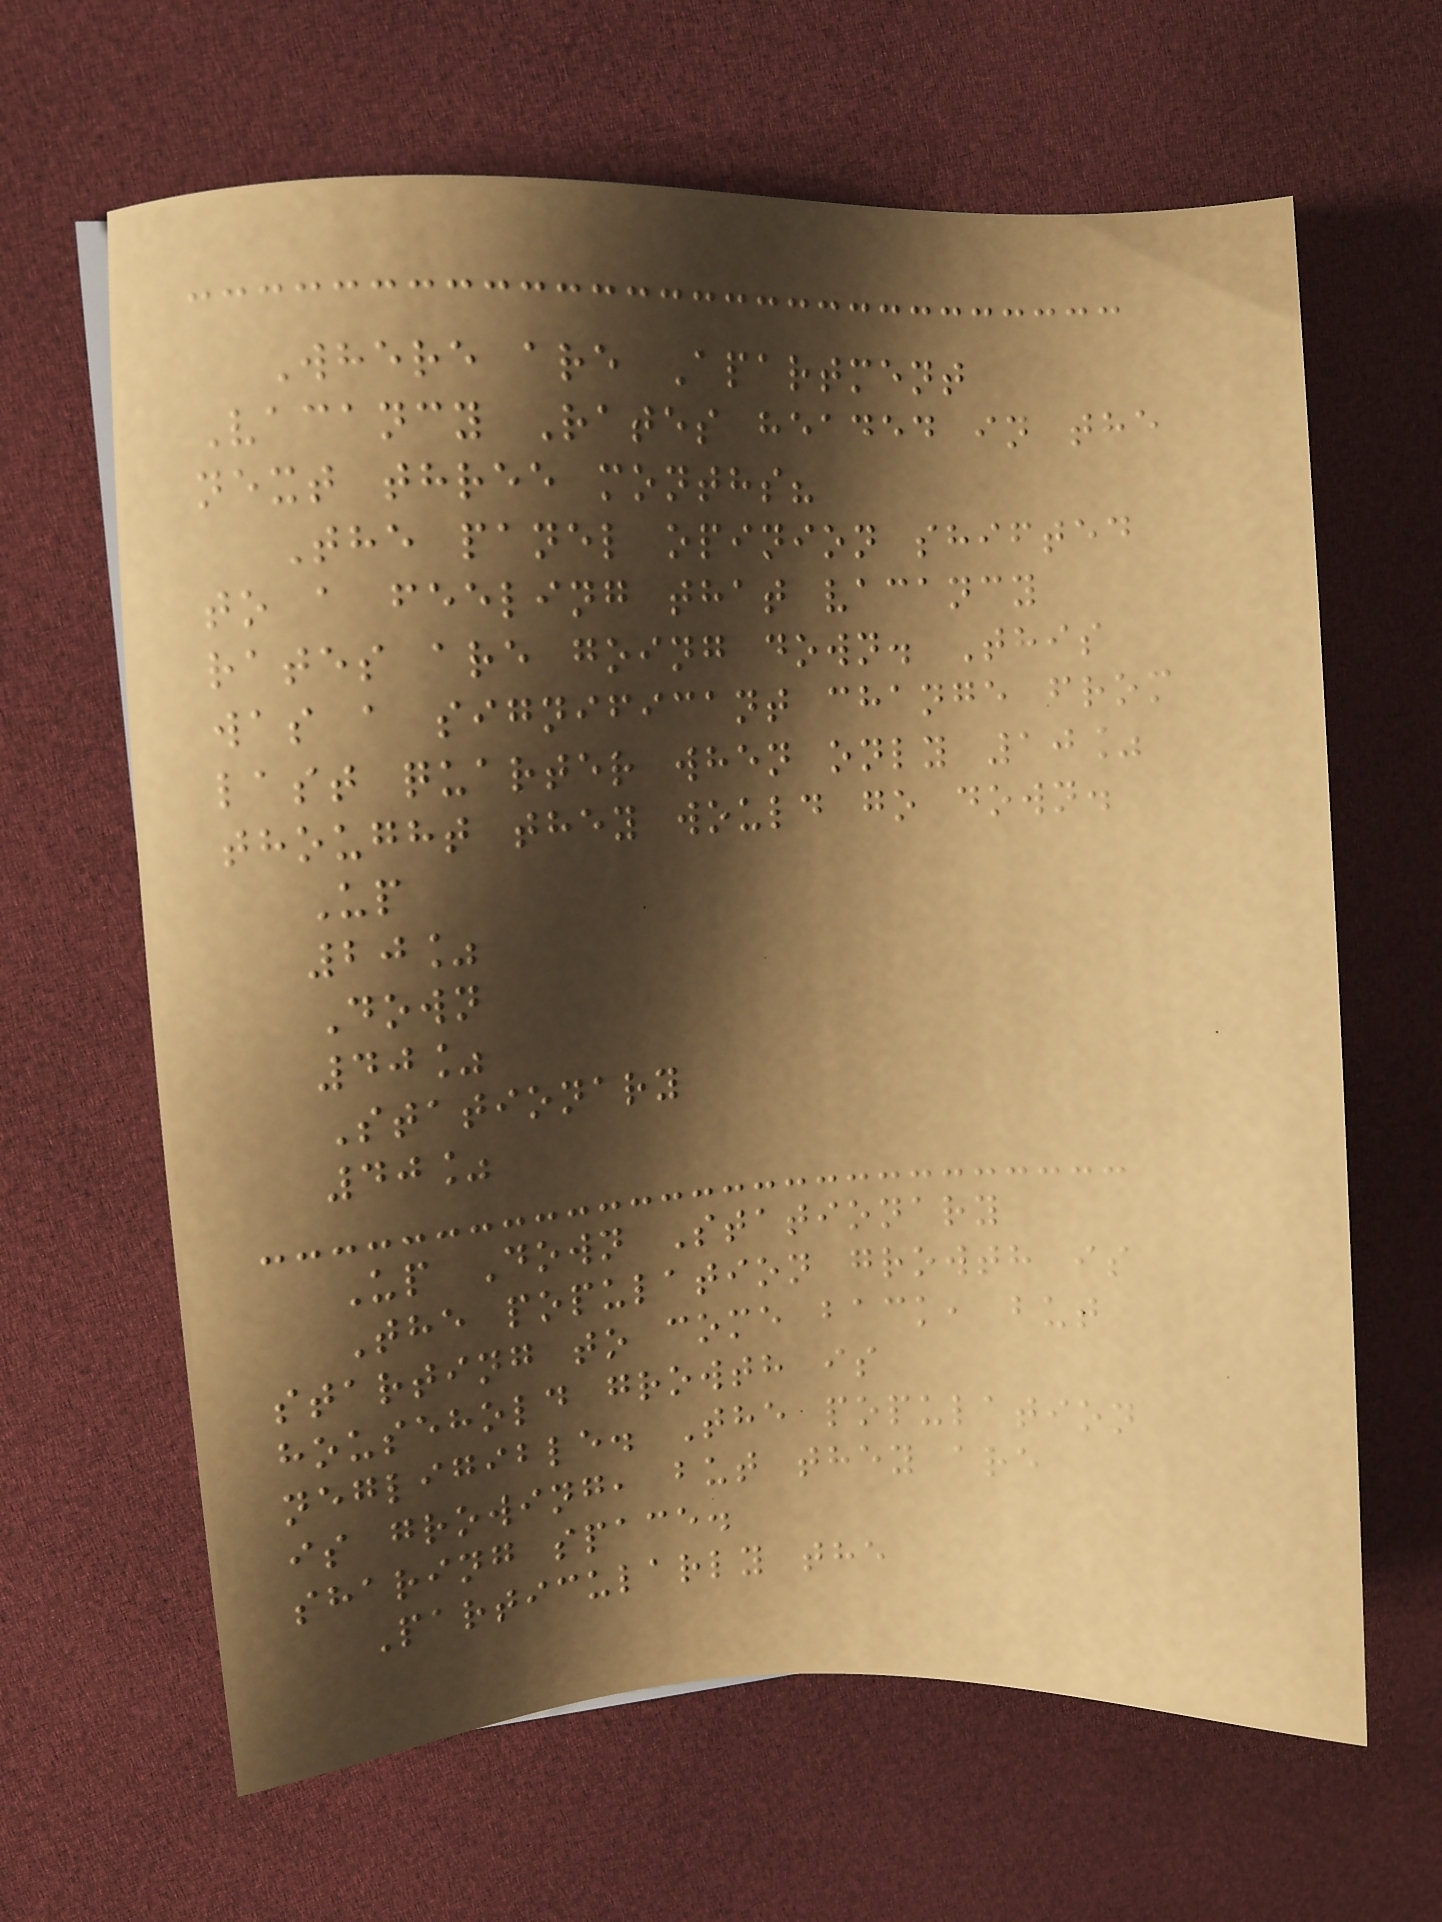Where are Apartment
Vacancy Rates headed in the
next three months?
The panel opinion shifted
to a feeling that vacancy
rates are going down. This
was a significant change from
last quarter when only 10%
thought they would go down.
Up
20%
Down
40%
Stationary
40%
Up Down Stationary
The population growth is
starting to come back, but
household growth is
negligible. The population
is growing, but they are
sharing space.
Particularly the
